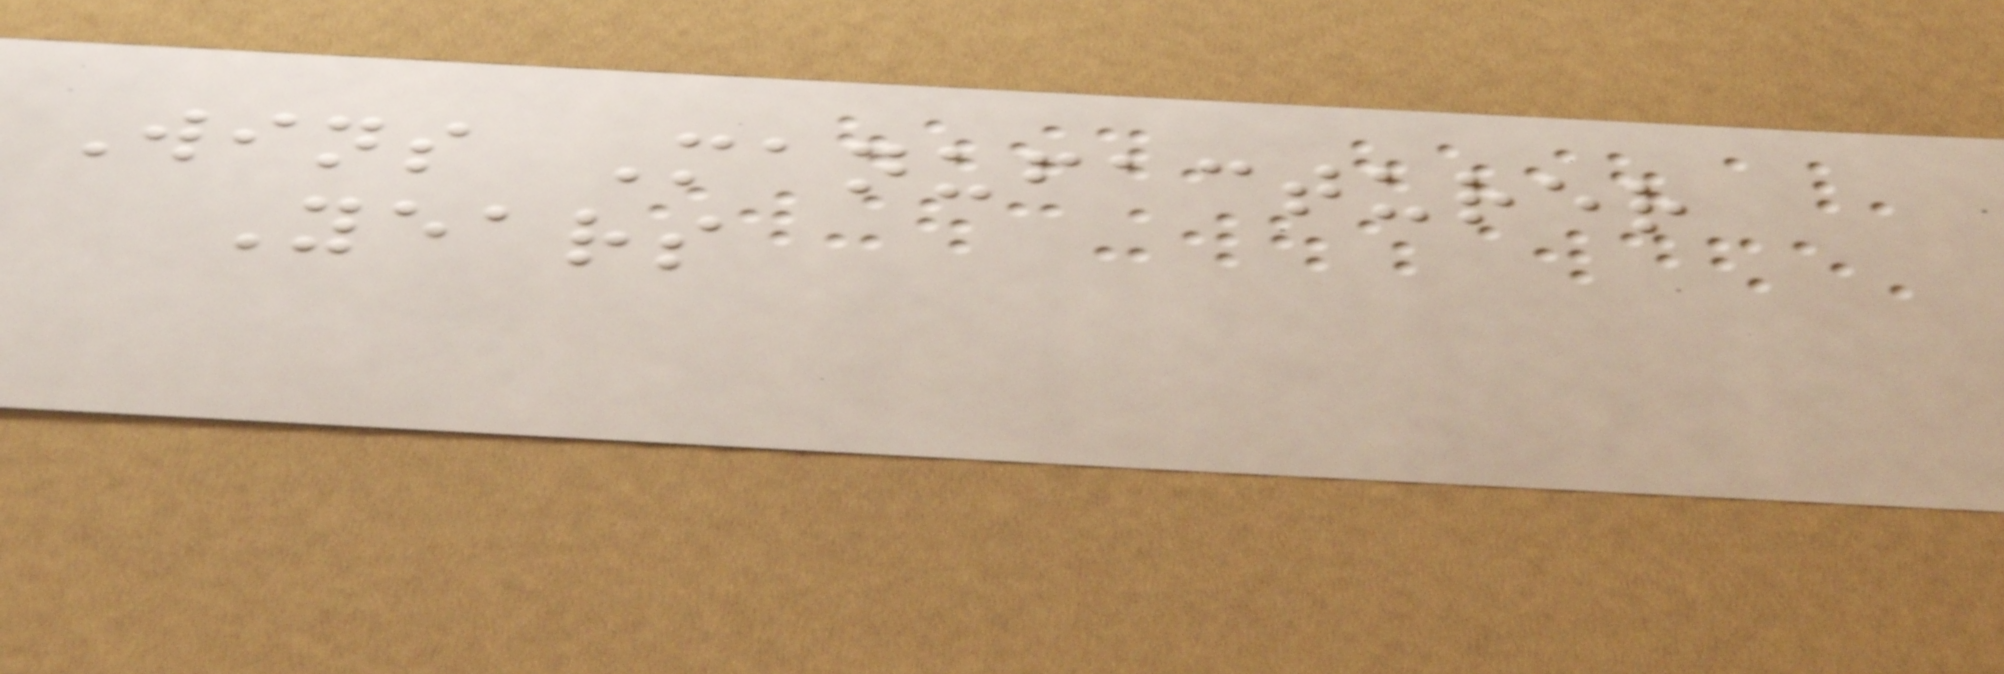Wins Manufacturer
Years
